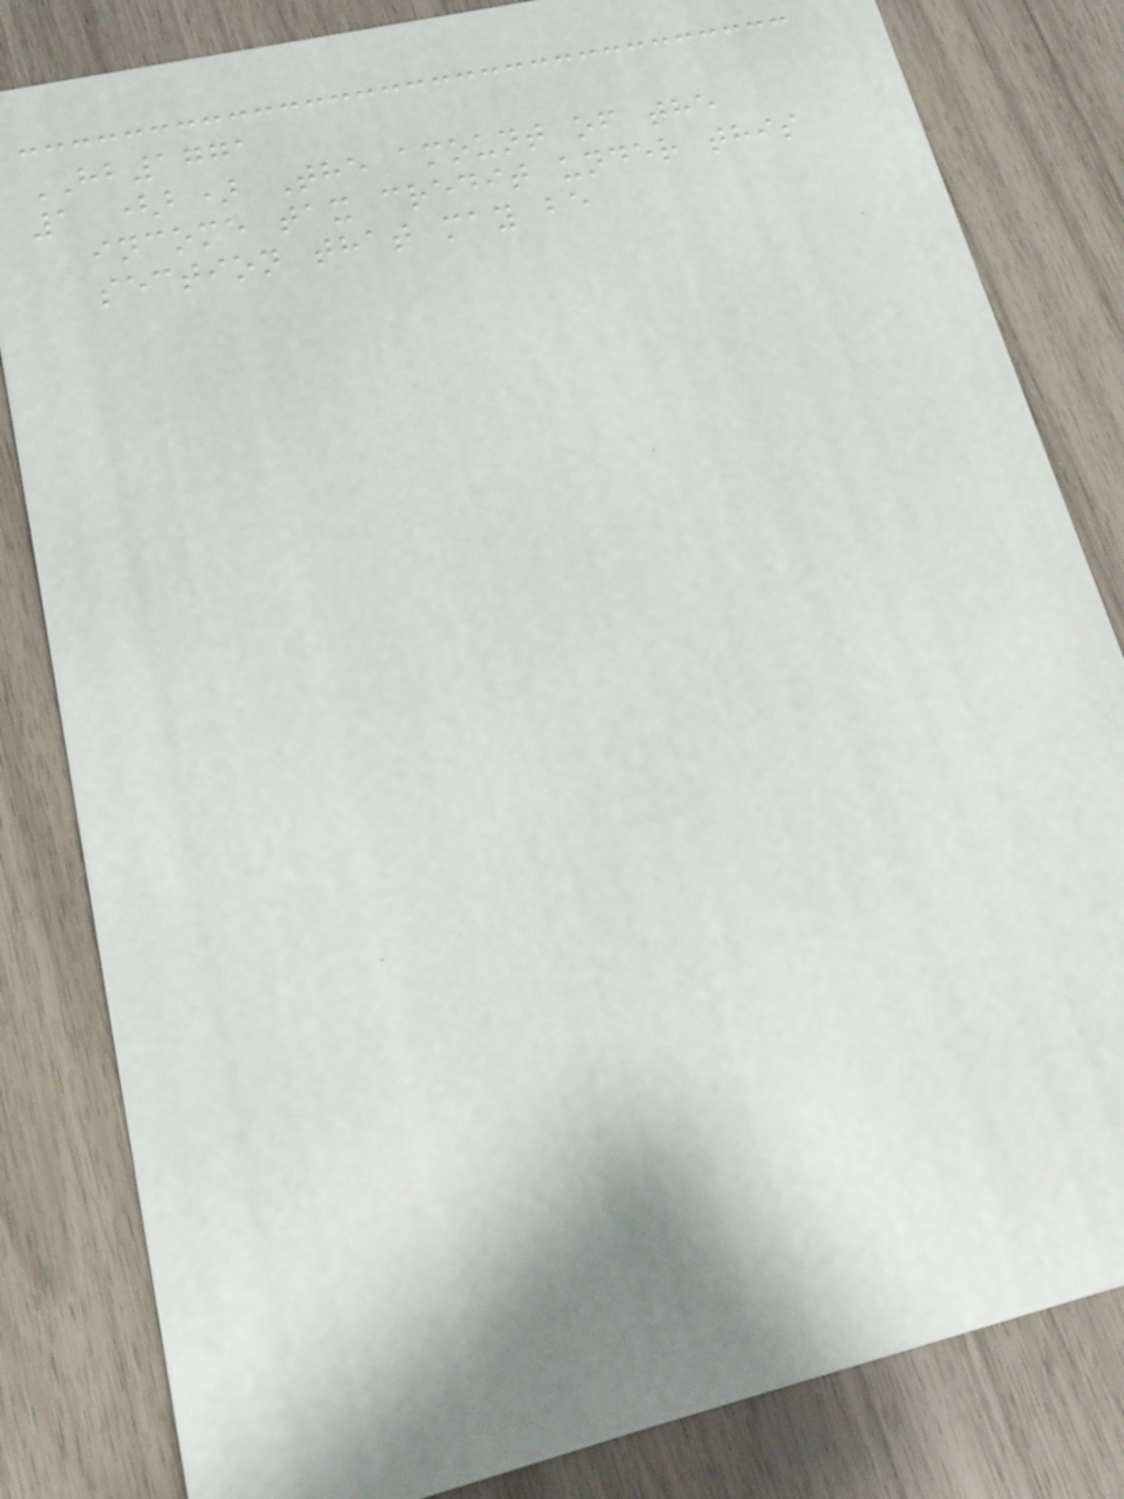HB1771
1 (b) The amount of the
income tax credit under this
section that may be
